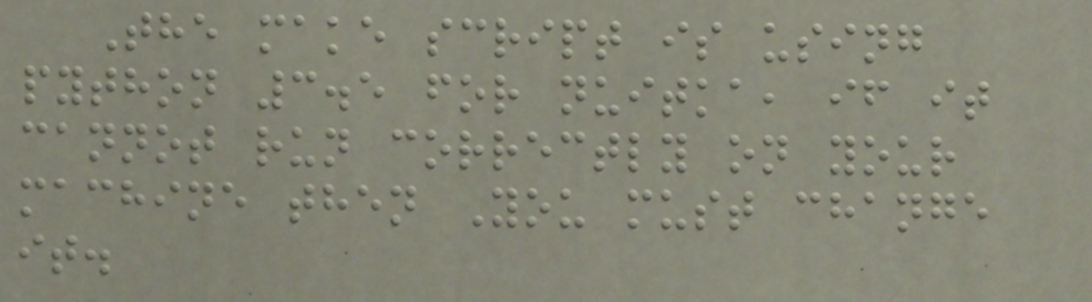The make script is using
python 3.5 for nuitka, if it
cannot run correctly on your
machine then You must change
it.
